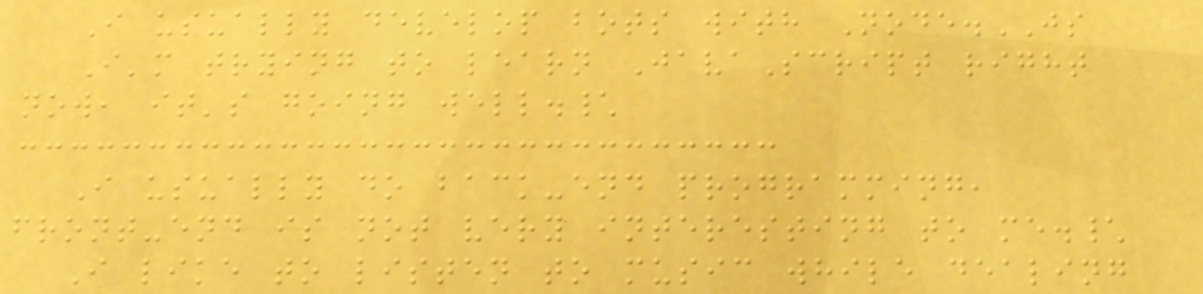I usually develop bots with Node.JS
I'm trying to learn JavaScript right
now, it's going well.\
I usually do back-end programming,
front-end is not very interesting to me.\
I like to listen to music while dealing
